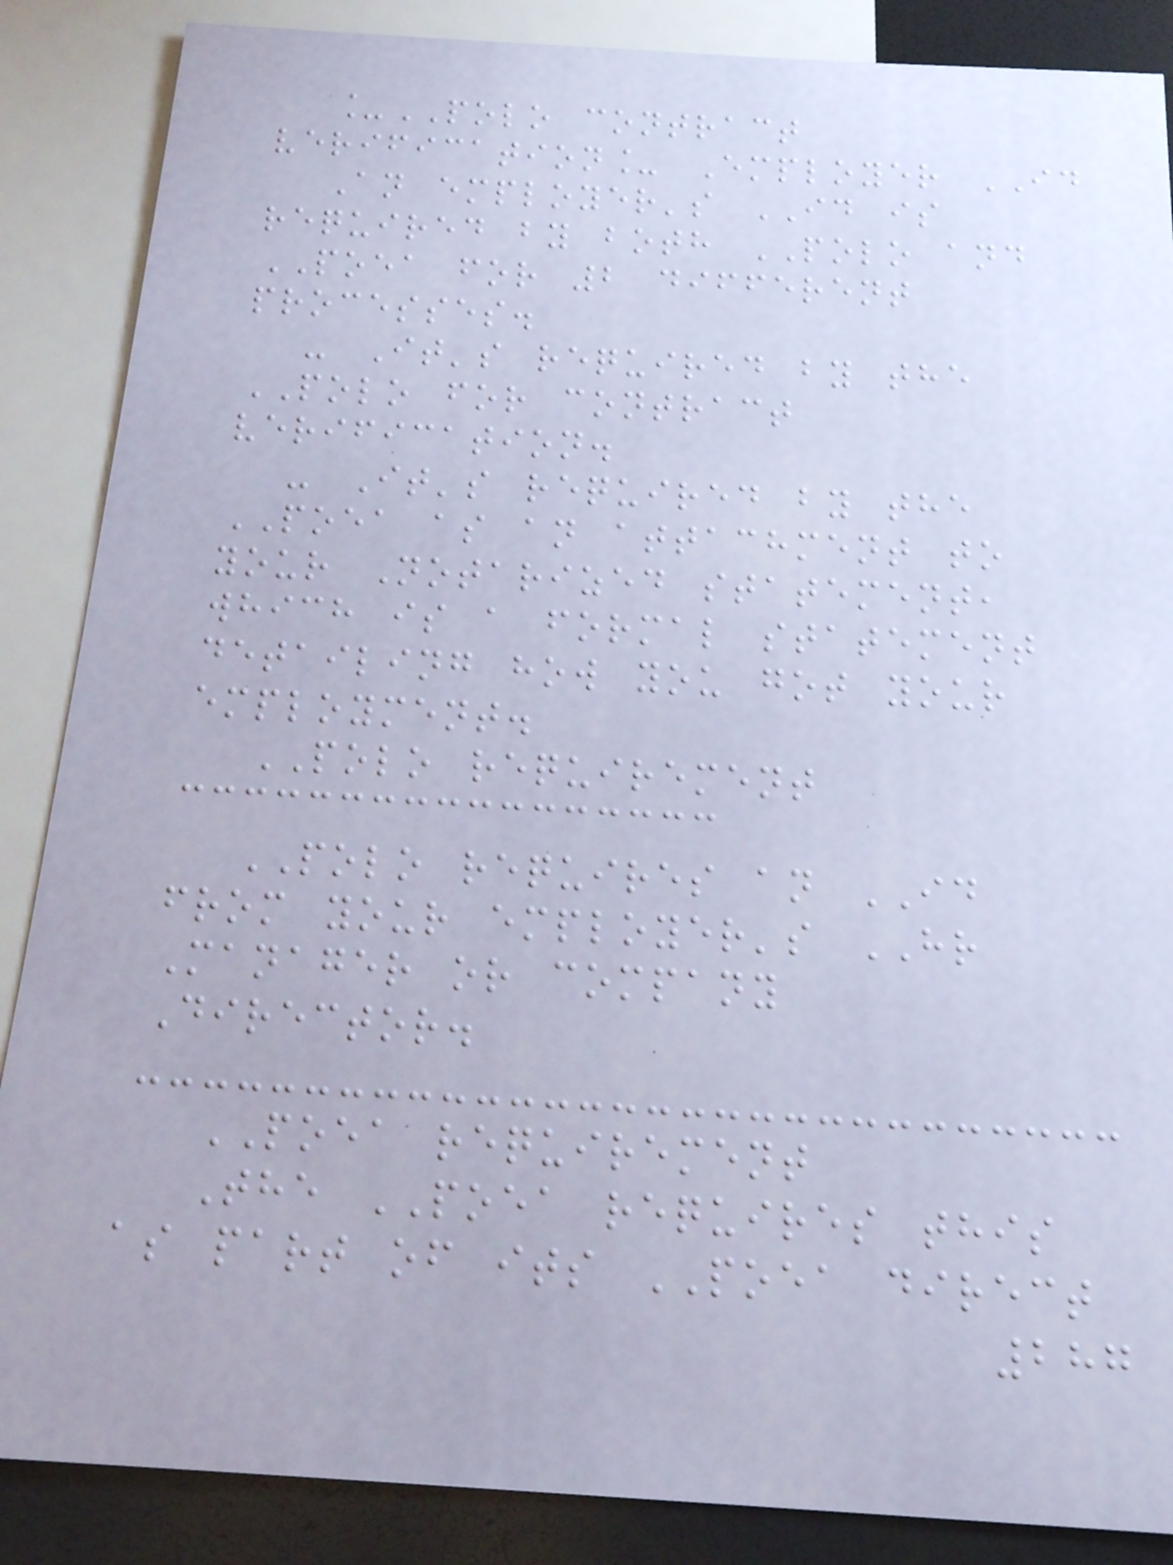_POLO contract
verification_ Employer ID
An employer's ID is
required by both POLO and
POEA for 2 different
processes.
- It's required by the
POLO for contract
verification.
- It's required by the
POEA as an attachment to
your Notarized statement,
which is a formal statement
detailing how you got your
employment.
POLO requirement
POLO requires an ID
from your employer's HR
Manager or company
Director.
POEA requirement
The POEA requires this
as part of its POEA direct
287
